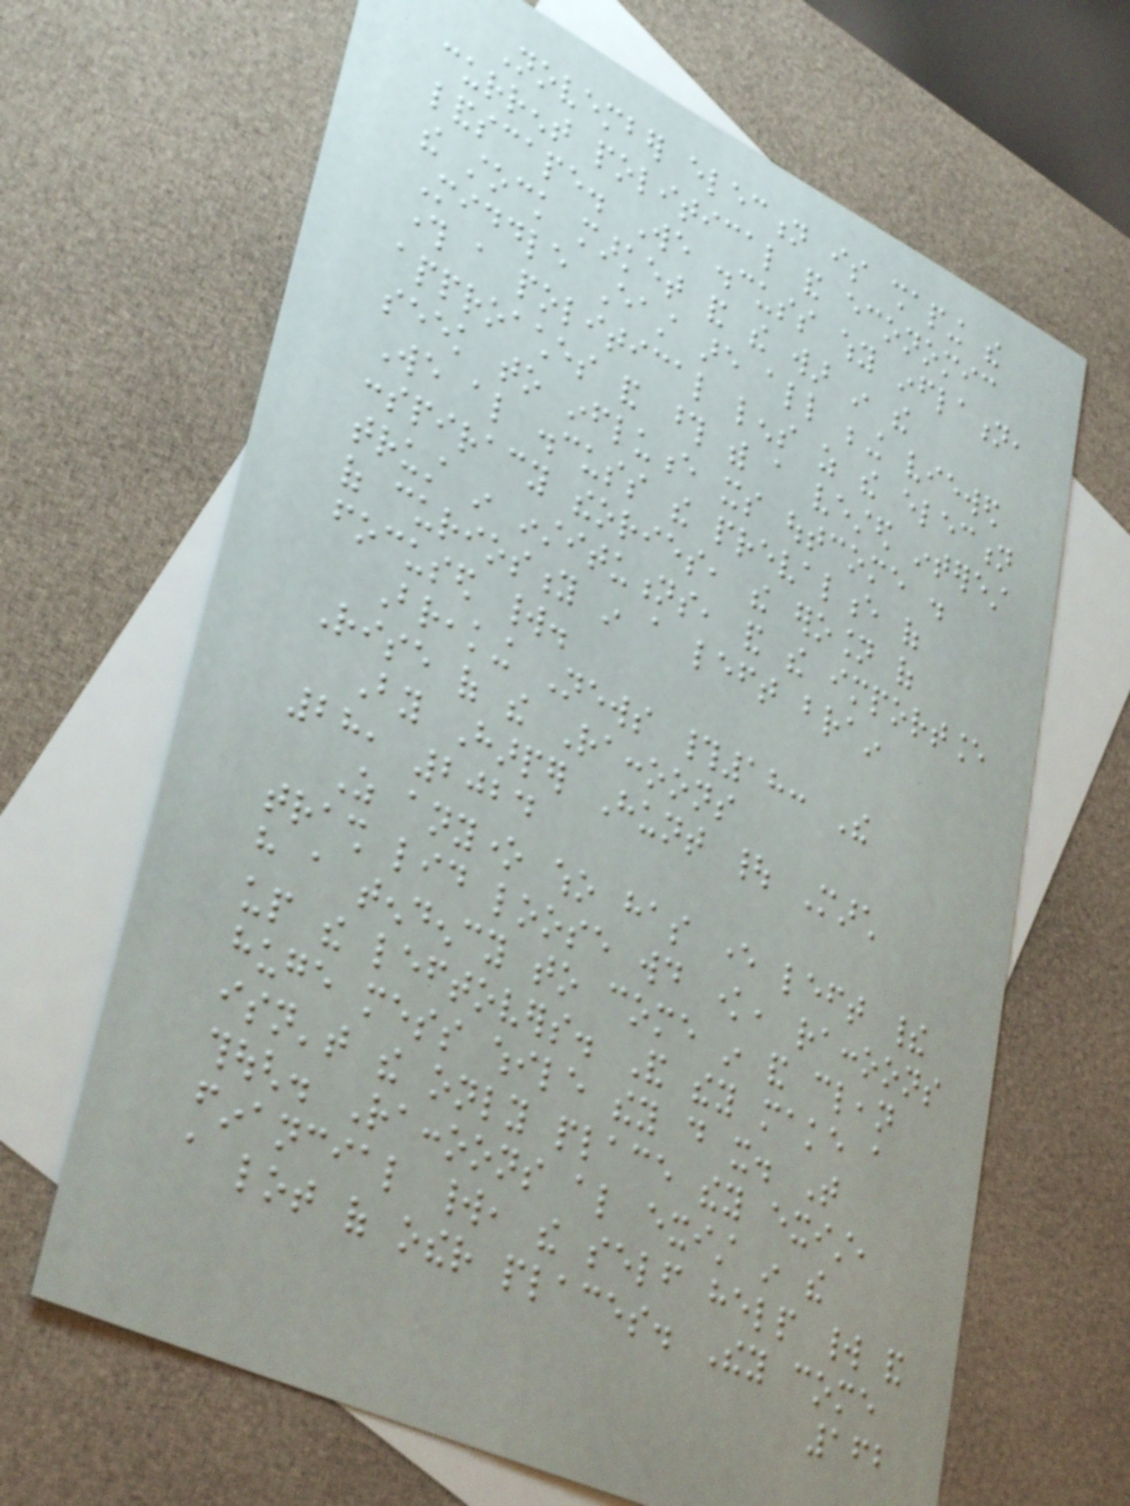November election is shaping the
current political and economic
landscape. We discuss why inflation,
the stock market and the war in the
Middle East are all being viewed
through a political lens as the election
approaches and those with a vested interest
seek to influence its outcome .
We also discuss the prevalence of
conspiracy theories, the erosion of
trust in institutions, and the importance
of curiosity in a left brain
focused world.
Breaking News #18: The
Rise of the Raccoons
By Harper Hunt | March
28, 2024
As anyone who has ever left their
trash lid loose would know, raccoons
have a tendency to come in and clean
up the leftovers. And they make a
huge mess while they do it. That
isn't the only place they exist,
though. Raccoons also exist in the
financial world, the self help world and
a lot of other places. They come
162
